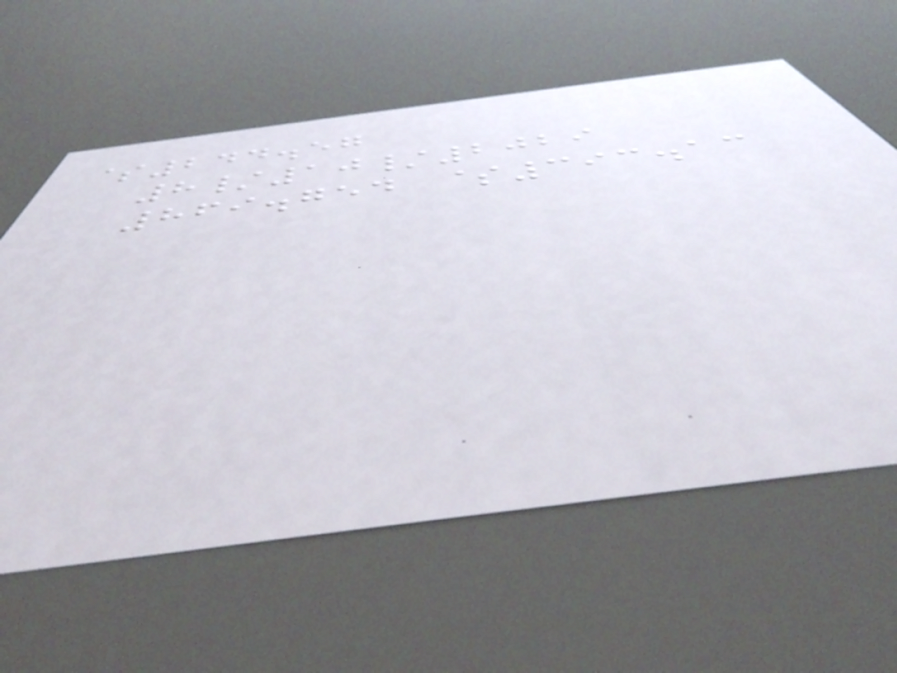$244.57
8/10/2029
869.754 $393.13
